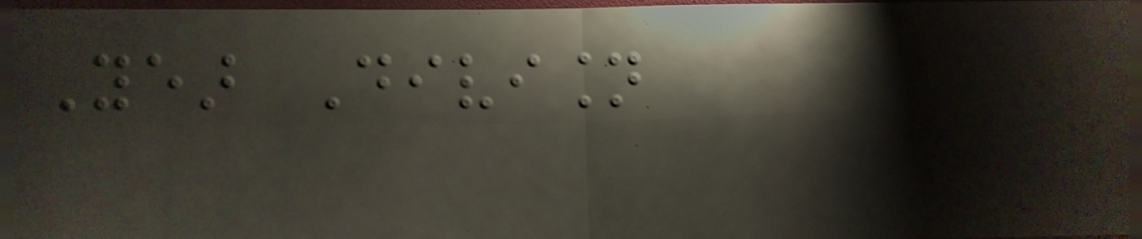Year Division
